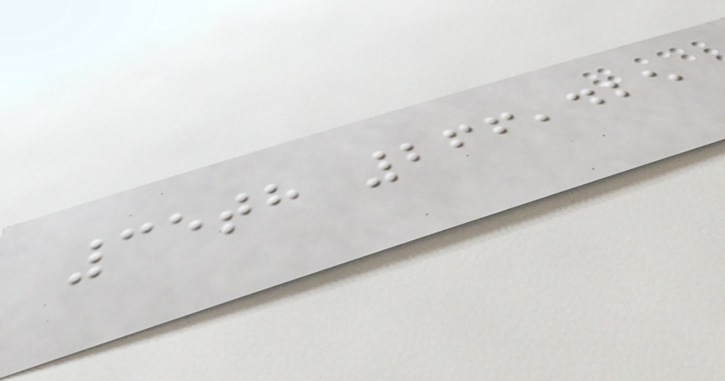35th 266,425
